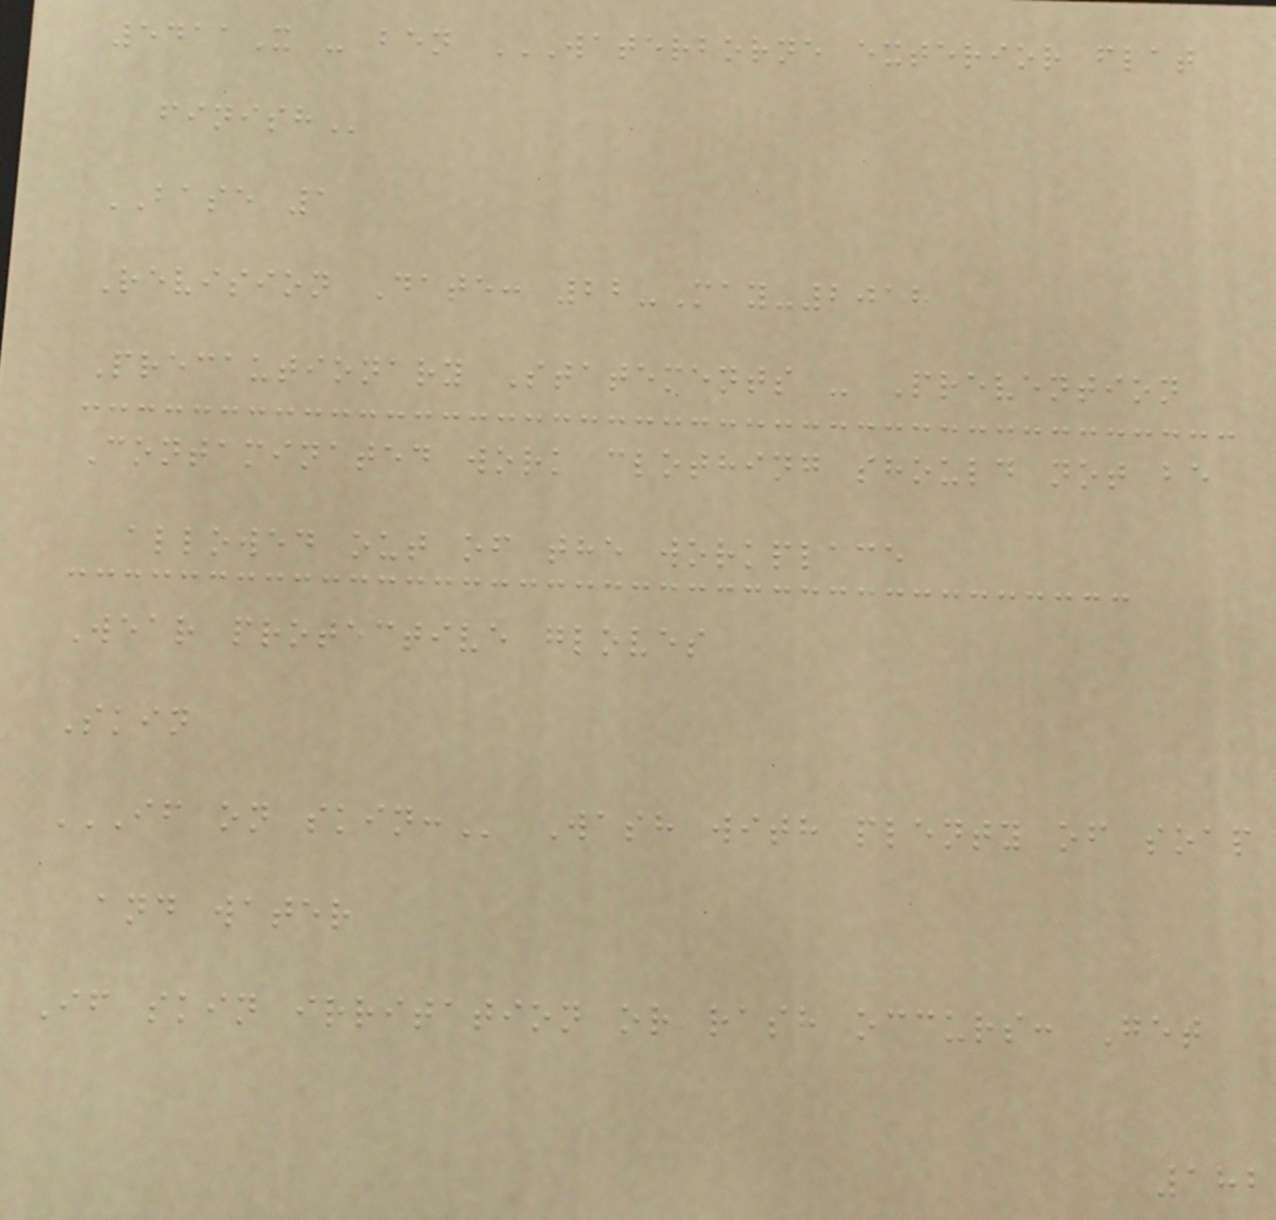5411X - ben WATERBORNE EXTERIOR FLAT
FINISH
BASE 1
Revision Date: 22-May-2018
Precautionary Statements - Prevention
Contaminated work clothing should not be
allowed out of the workplace
Wear protective gloves
Skin
IF ON SKIN: Wash with plenty of soap
and water
If skin irritation or rash occurs: Get
182
